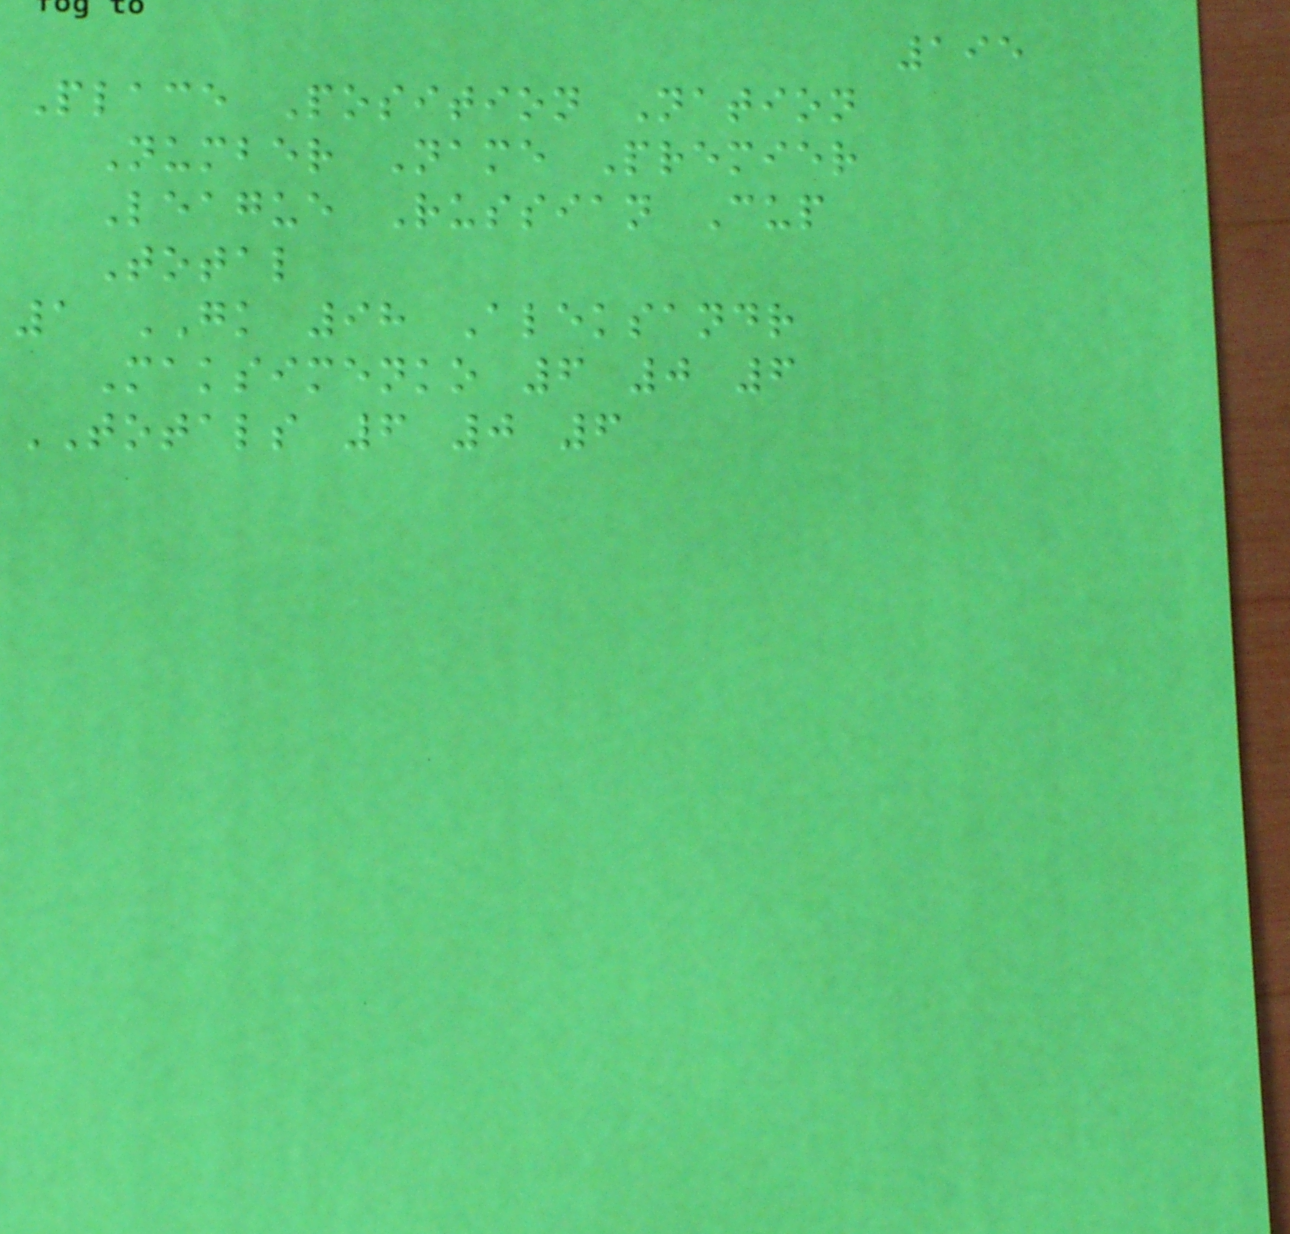195
Place Position Nation
Number Name Premier
League Russian Cup
Total
1 GK 98 Aleksandr
Maksimenko 6 0 6
TOTALS 6 0 6
